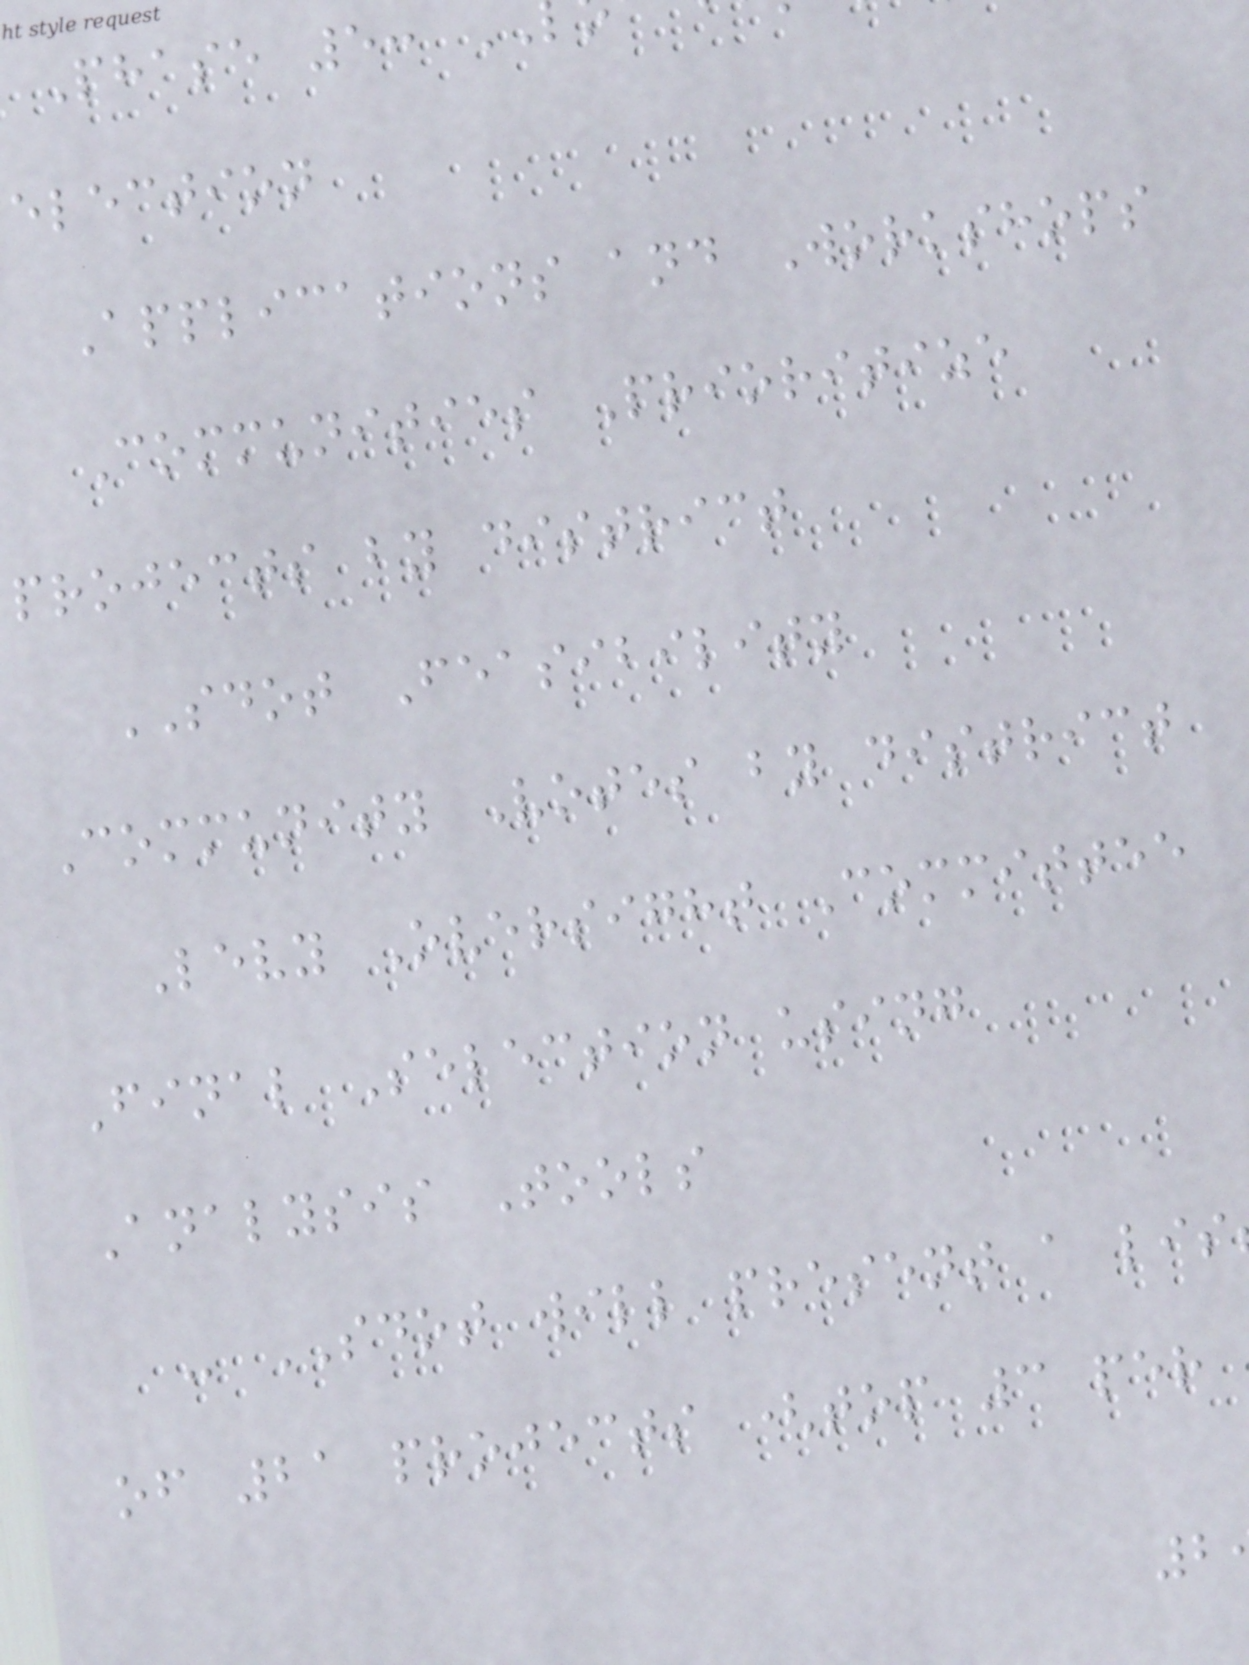Phase 5:
election
Applications and Workshops
Communities Prioritize
projects by district
SDOT Feasibility
Community Votes by district
Levy Oversight Committee
Final Selection using
Analysis Tools
- SDOT will present a lis
of 21 projects (top 3 per
